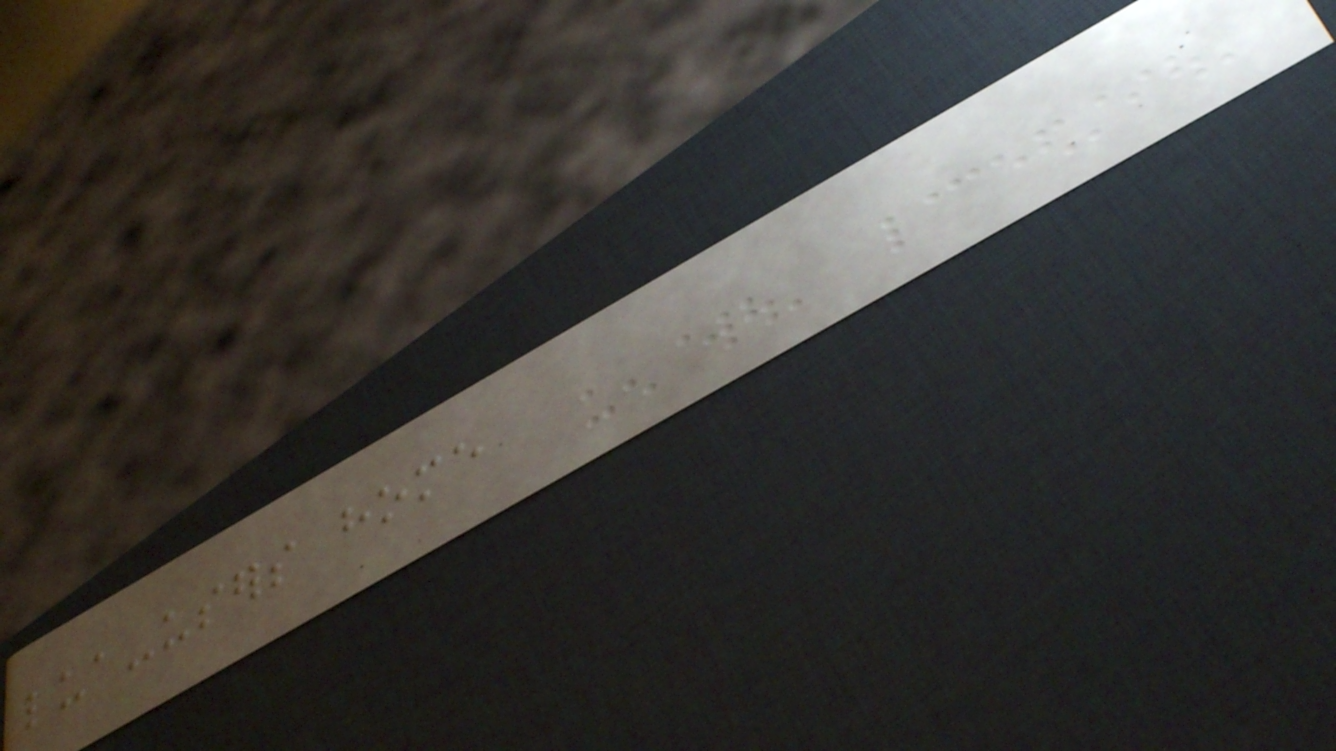lua-users home
